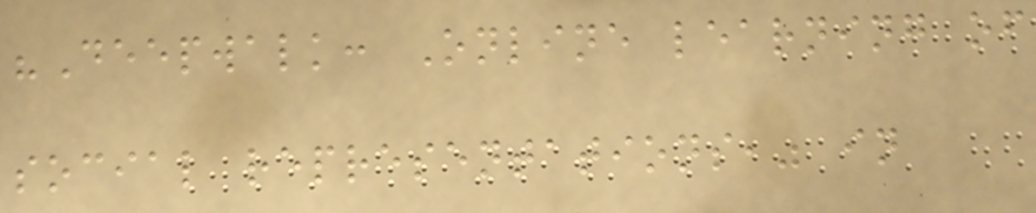"Deepwalk: Online learning of
social representations," in
